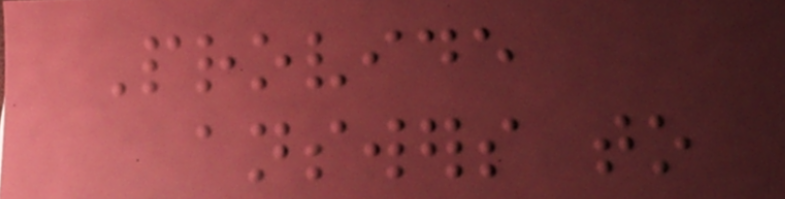Provide
answers to
